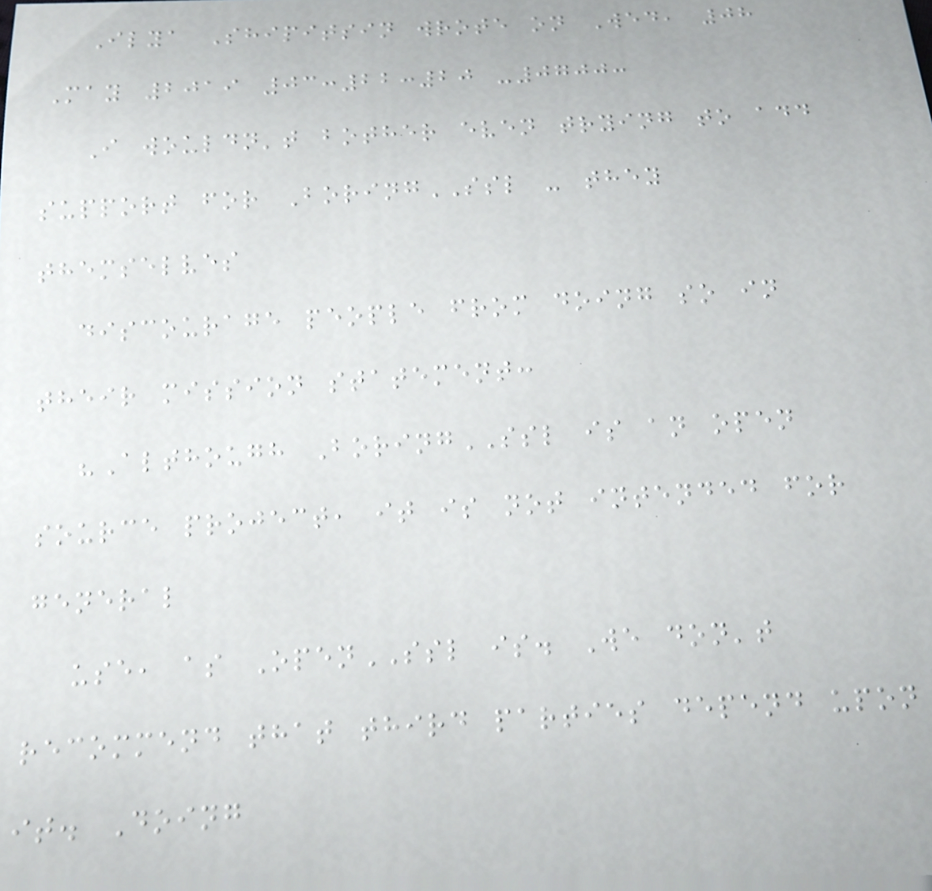Ilya Shipitsin wrote on Wed, 08
May 2019 03:22:20 -0700:
I wouldn't bother even trying to add
support for BoringSSL - they
themselves
discourage people from doing so in
their mission statement:
"Although BoringSSL is an open
source project, it is not intended for
general
use, as OpenSSL is. We don't
recommend that third parties depend upon
it. Doing
